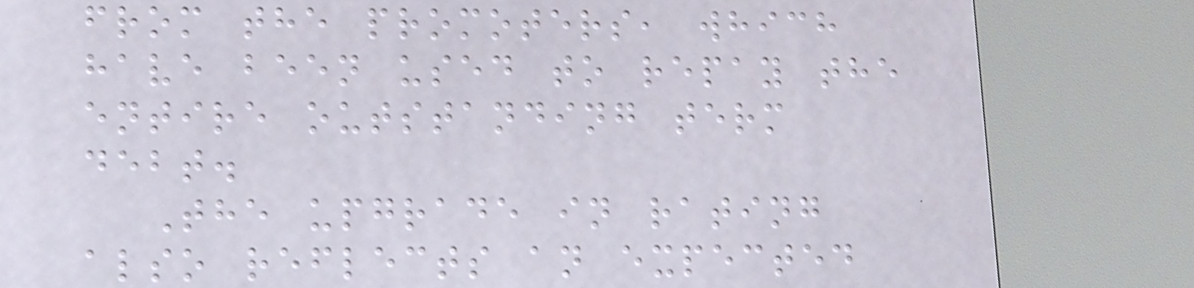from the promoters, which
have been used to repay the
entire outstanding term
debt.
The upgrade in rating
also reflects an expected
